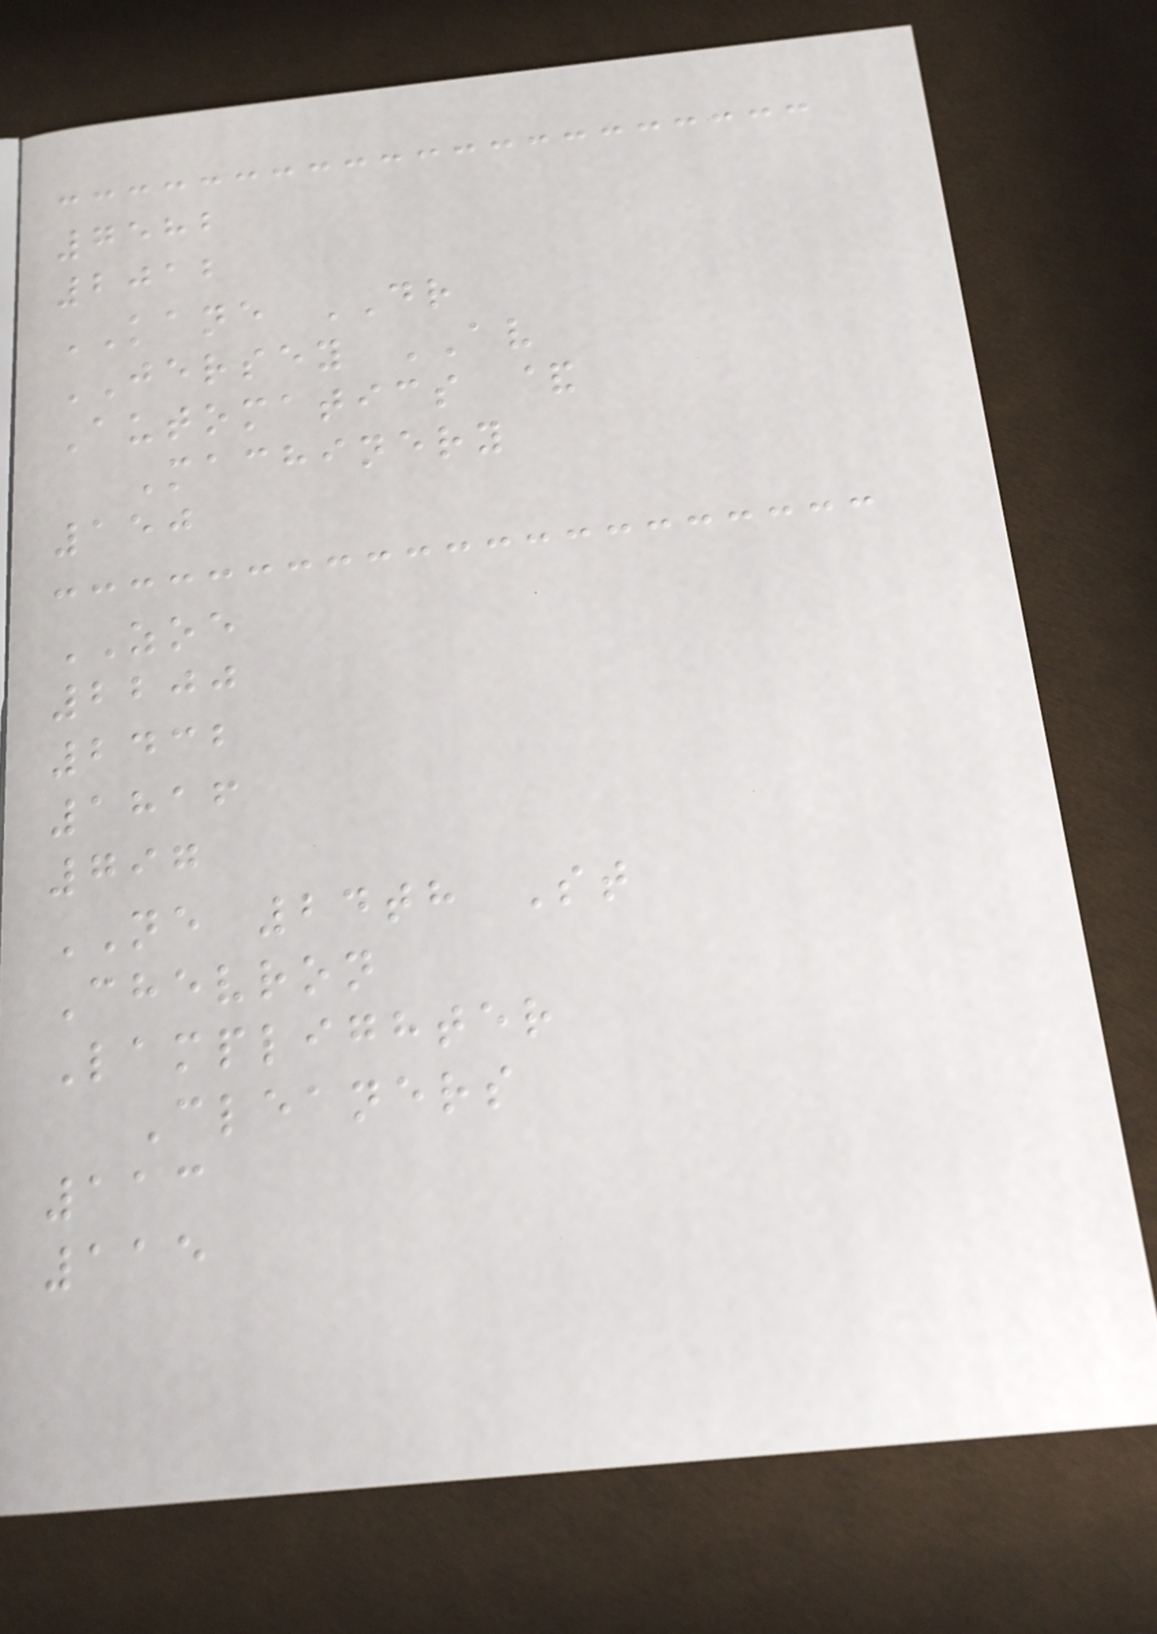7582
2012
KANE DR
JERSEY AV
Automatics &
Machinery
150
ZOE
2200
2432
1816
797
NE 24th St
Chevron
Lamplighter
Cleaners
113
115
